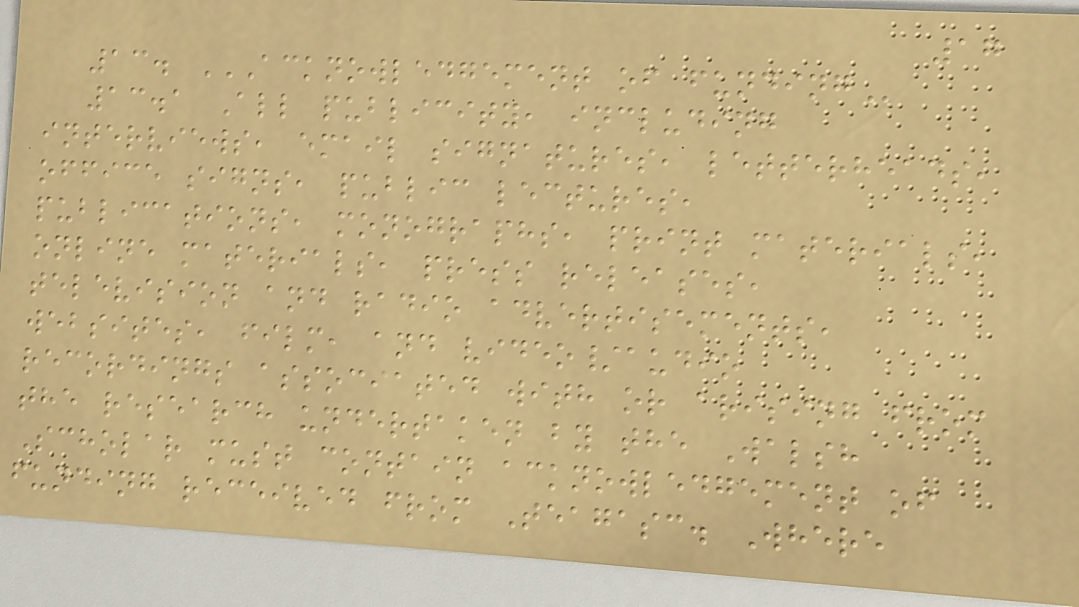17
13. ACKNOWLEDGEMENT OF FUNDING
13.1 All publicity, including
interviews, email signatures, letterheads,
office signs, public lectures,
publications, monographs, print materials,
online materials, press releases,
television and radio advertisements,
websites, film, and video/audio
recordings associated with or arising from
the research undertaken by the Walsh
Scholar must contain acknowledgement of
funding received from Teagasc. Where
